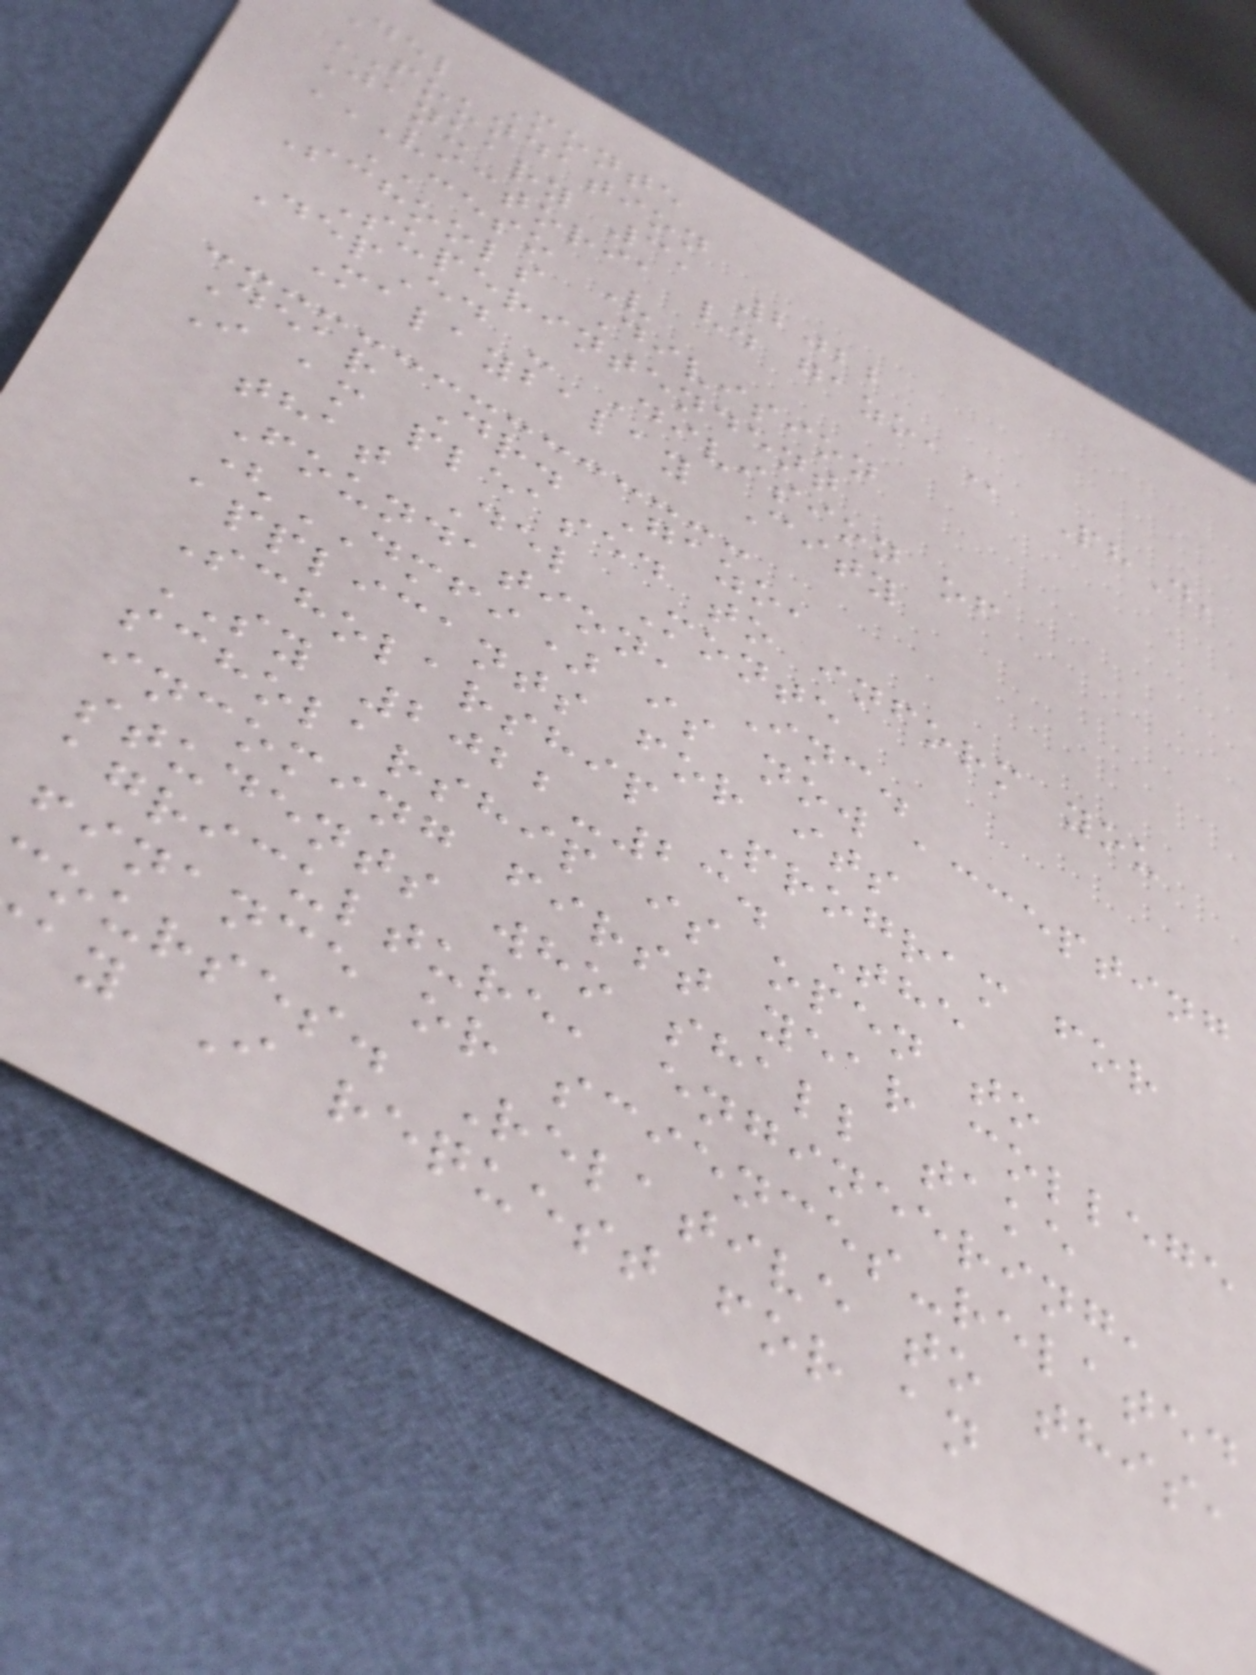del Monte
FOUNDATION
January 3, 2022
VICTORIA V. GAZO, PhD,
CESO V
Schools Division
Superintendent
DepEd - Division of
Malaybalay City
Dear Dr. Gazo,
I am pleased to inform you
that Del Monte
Foundation, Inc.
(DMFI) is now accepting
applicants for its
Scholarship Program for
SY 2022-23. The
scholarship is open to
incoming first year college
students who shall take
agriculture, engineering,
finance or sciences-related
ourses. Relative to this,
ay I request for an
